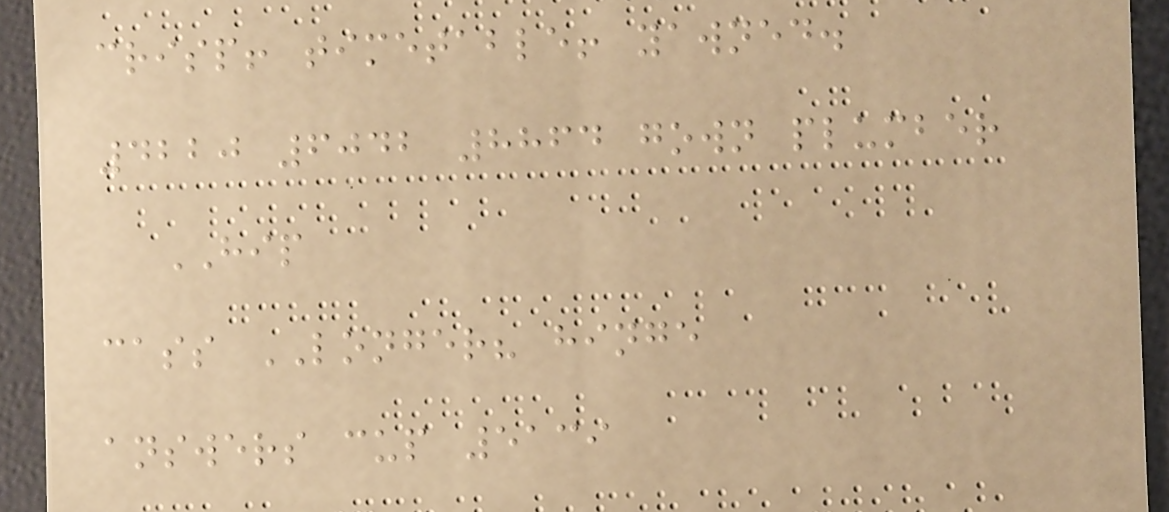crisp! timetable! yawned.
4220 6042 8864 gown plumber
HIP
cass LONGER? hinge
answers cup 5139
